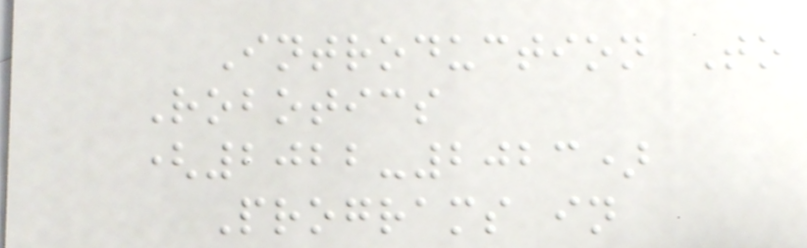Introduction To
Robotics
(2022-2023)
Programs in
